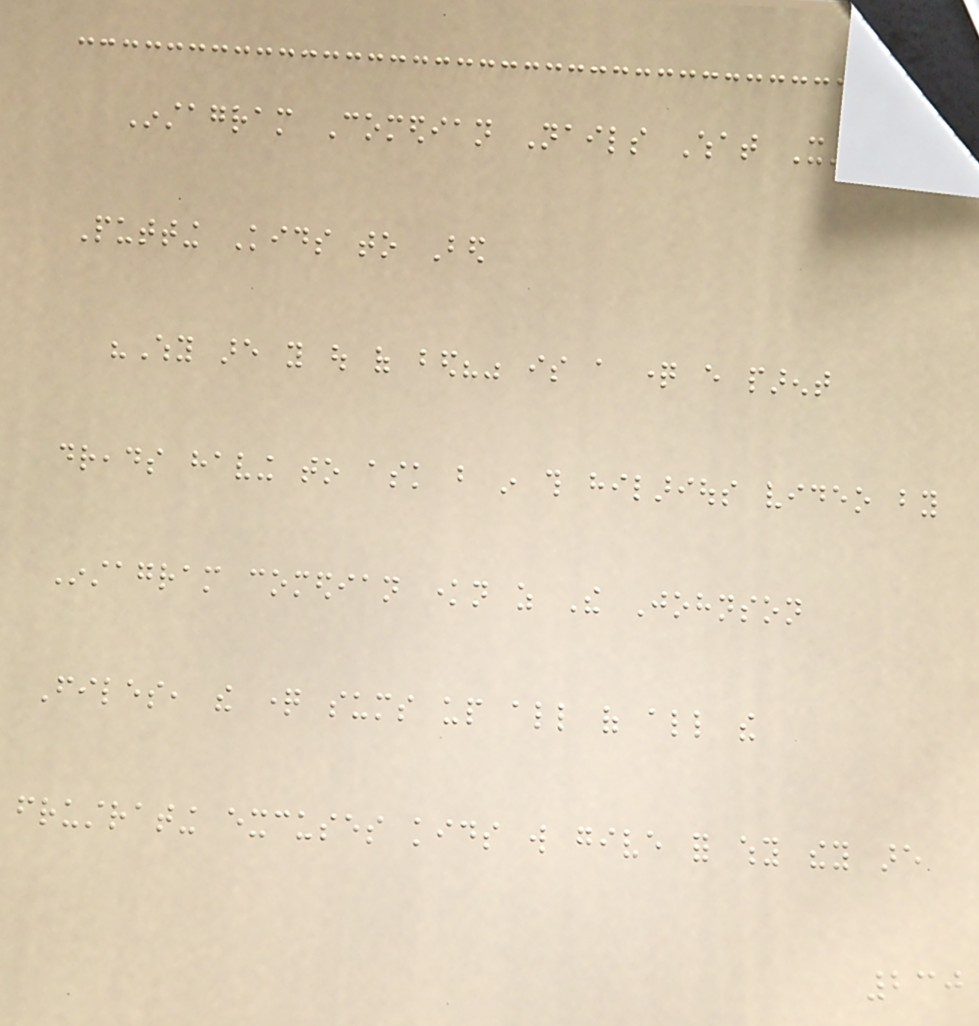Instagram Comedian Nails What It's Like
Putting Kids to Bed
"Why are you out of bed?" is a question every parent
dreads having to ask but in this hilarious video by
Instagram comedian known as The Johnson
Files, the question sums up all of all the
frustrating excuses kids will give for why they are
230
